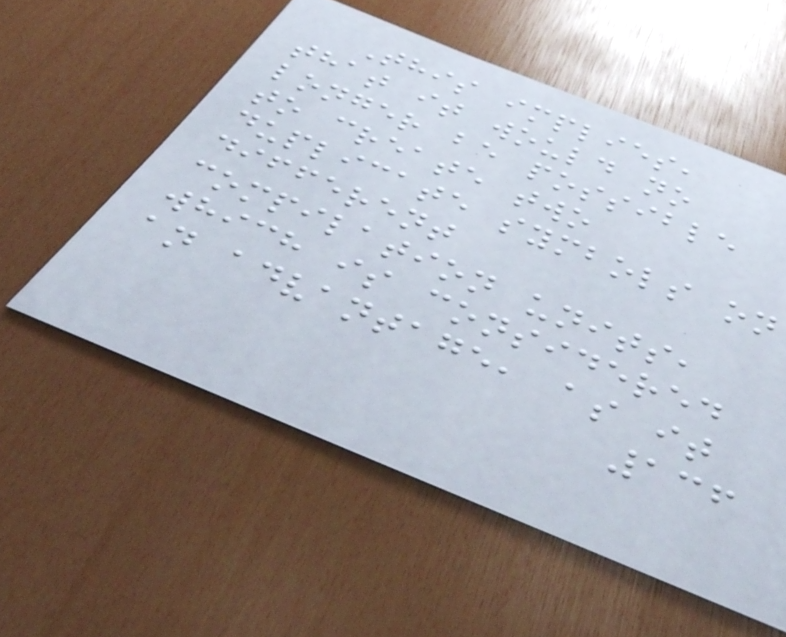This implies,
that it would no
longer be possible
to create two
duplicate symbols on
different
compilation units,
which is considered
an advantage, as it
136
